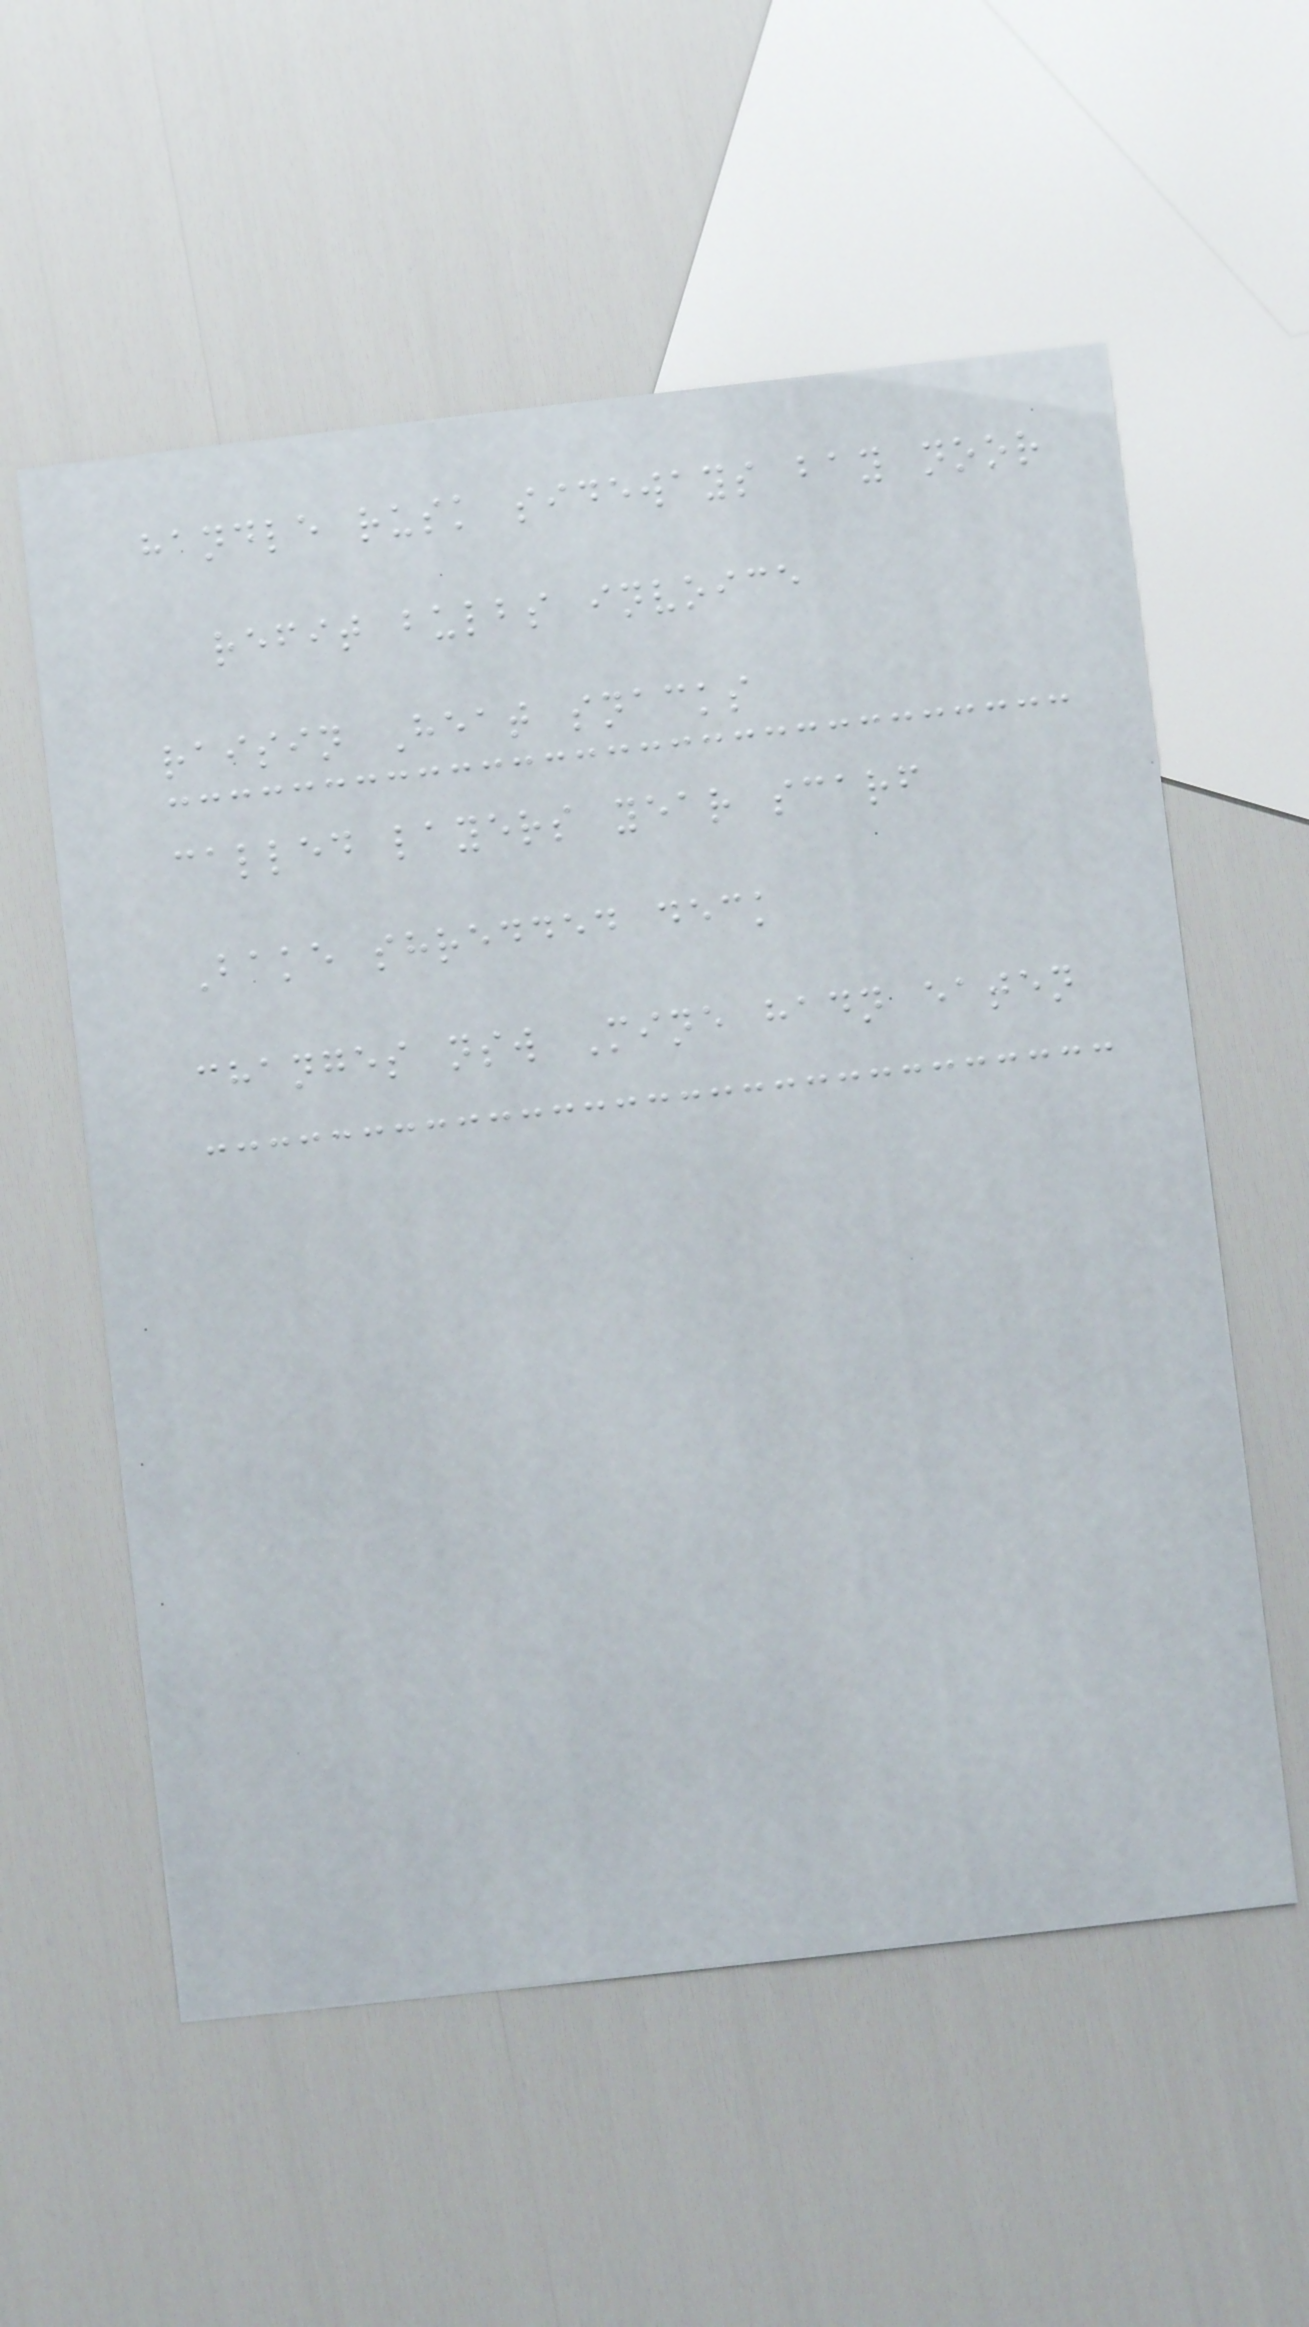handle rusk sideways bay noor
refit bulbs invoice
raisin Heat snacks
called layers year scarf
Bake shredded deck
changes nsw Mine hadn eaten
